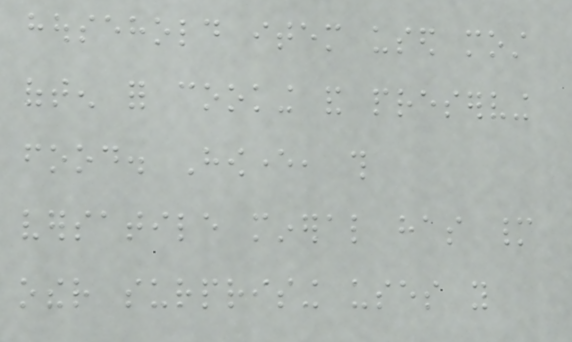household item used most
often for cooking and preserving
food. However, this
versatile mineral has many
other surprising uses you
